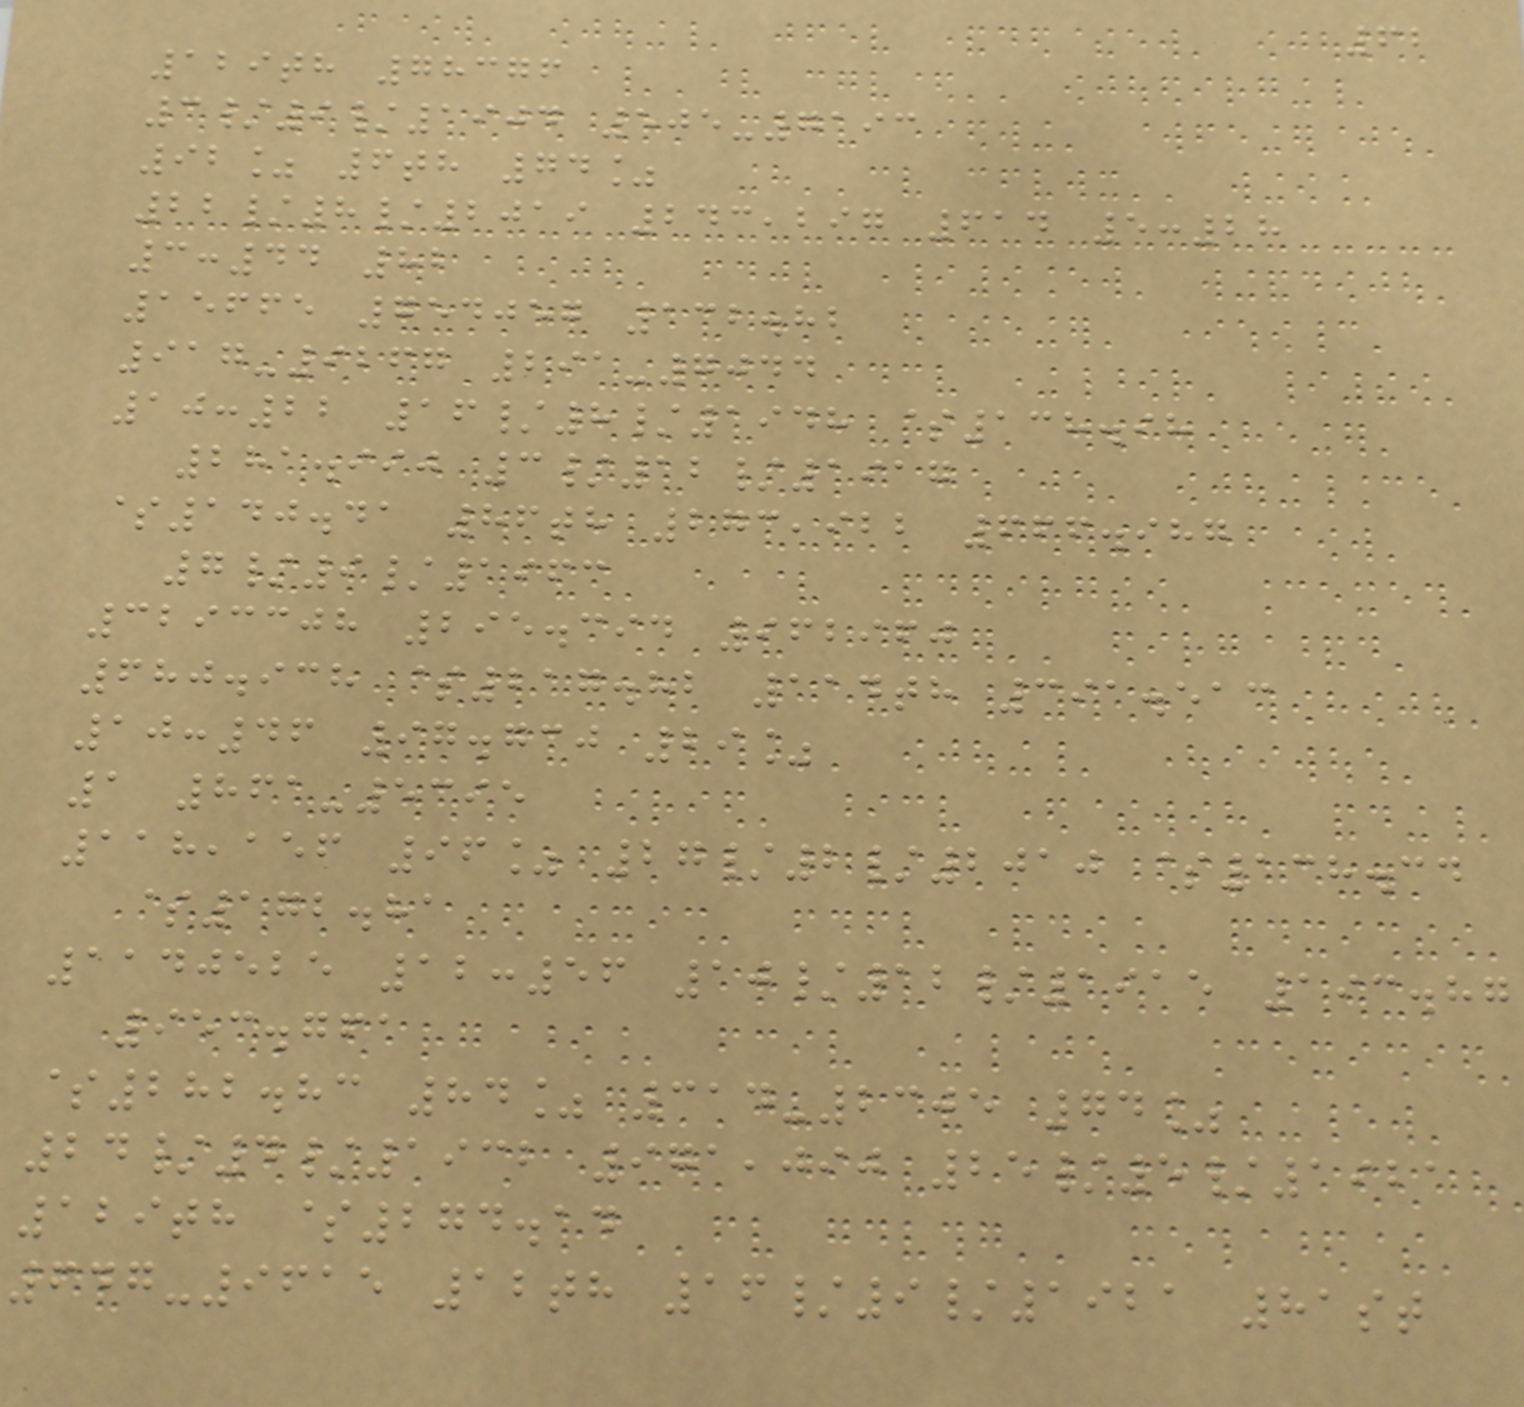62
129th 78376
3/9/1904 505-7193
92% 6th 74%
22/8/2019 243,297 614 5:28
3:44 82
15665 754057 132.82
917-9267 291-7044
10:22 16/8/1948 $138.98
281.990 3/12/1917
$140.41 86th 273,922 666.987
7/9/1963
3293308 295.394 962960
680.938 $217.82 114th 391.513
10:46 97.730 29%
1 861-5395
118,156 96% 27/2/2010 $138.34
$172.81
1140525 12:56 10/12/1915 193.87
953.761
$282.83 84% 314-2305 74%
24/4/1932 971,090 25/5/1921
129th $274.14
647-9615 12th 16/9/1921 81st
